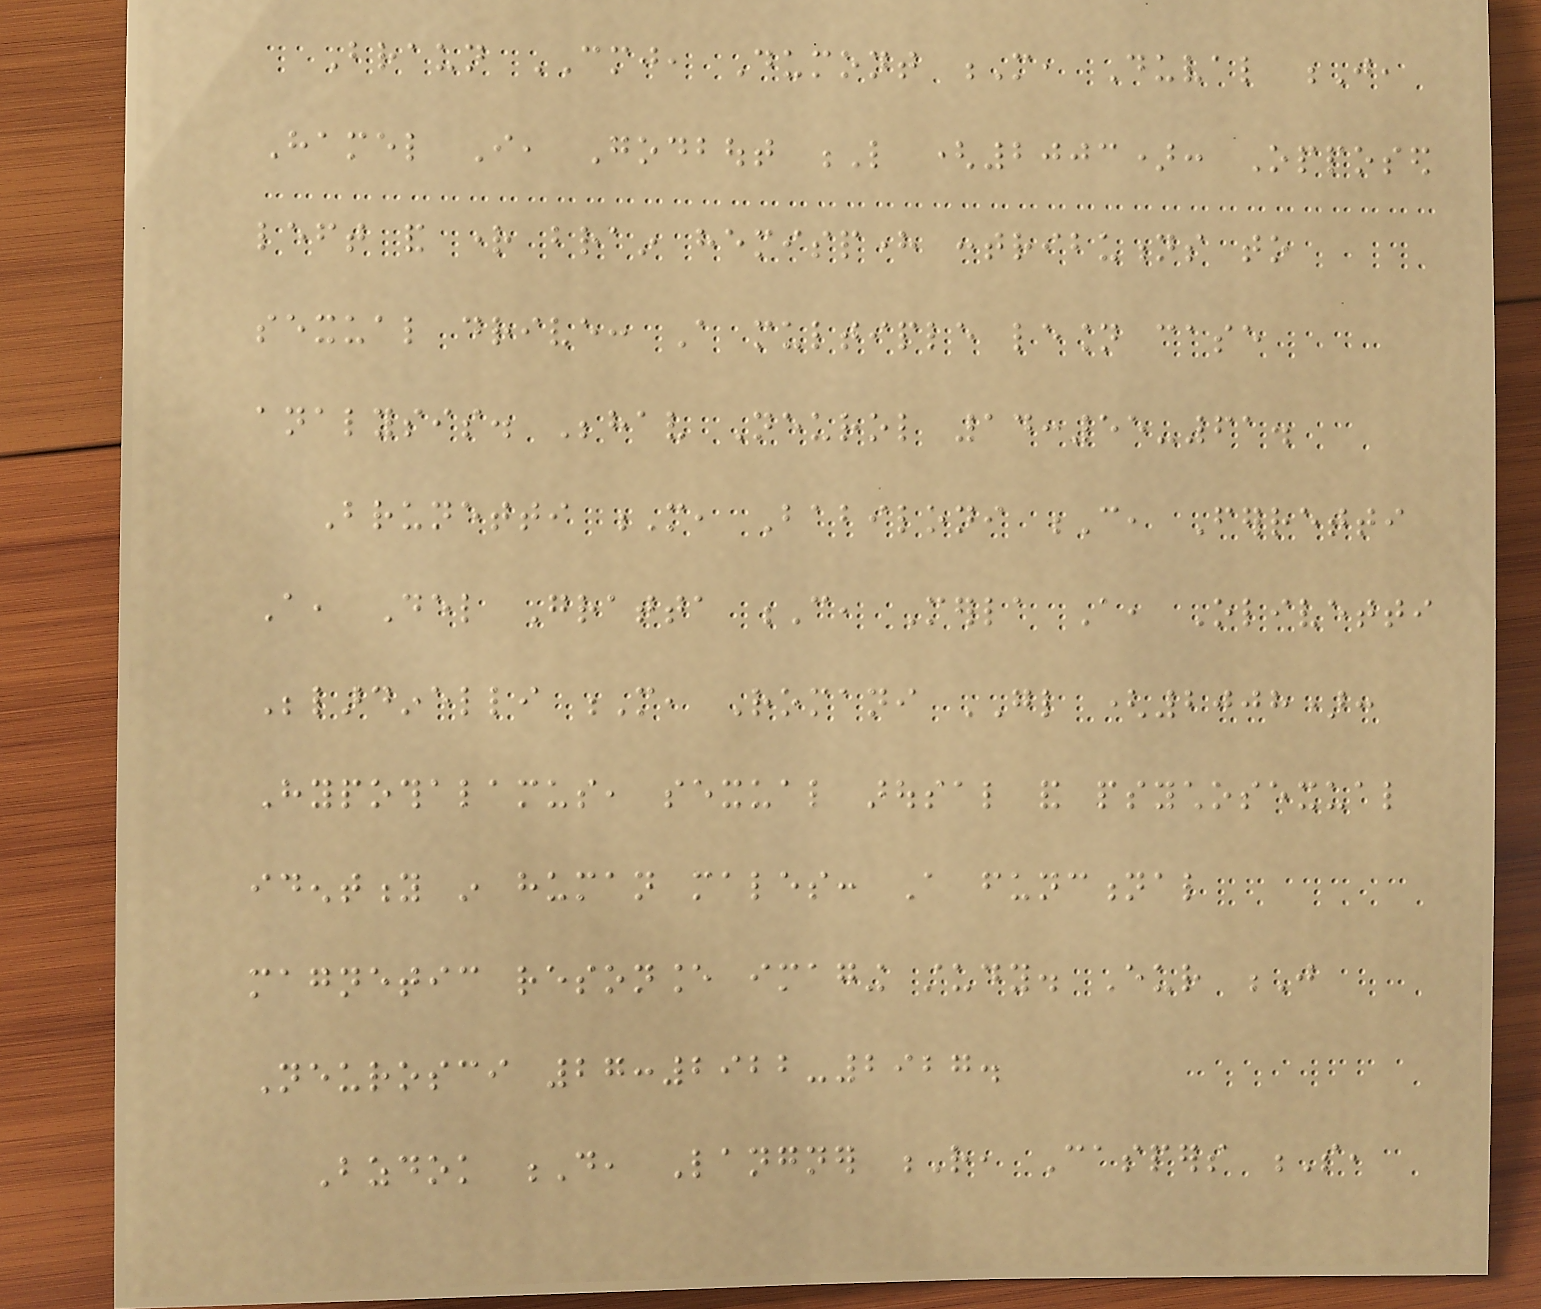Braun CMJ, Dumont M, Duval J,
Hamel I, Godbout L (2003): Opposed
left and right brain hemisphere contributions to
sexual drive: A multiple lesion case
analysis. Behav Neurol 14:55-61.
Brunetti M, Babiloni C, Ferretti
A, Del Gratta C, Merla A, Olivetti
Belardinelli M, Romani GL (2008):
Hypothalamus, sexual arousal and psychosexual
identity in human males: A functional
magnetic resonance imaging study. Eur J
Neurosci 27:2922-2927.
Bzdok D, Langner R, Caspers S,
